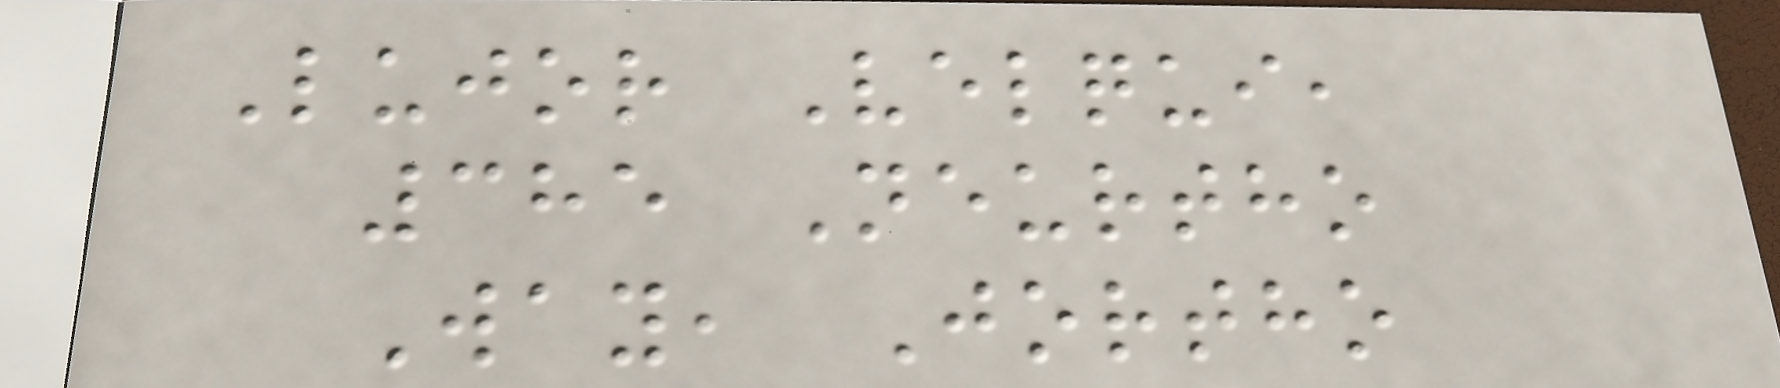Lujor Velqui,
385 Neurtho
Way, Jortho
